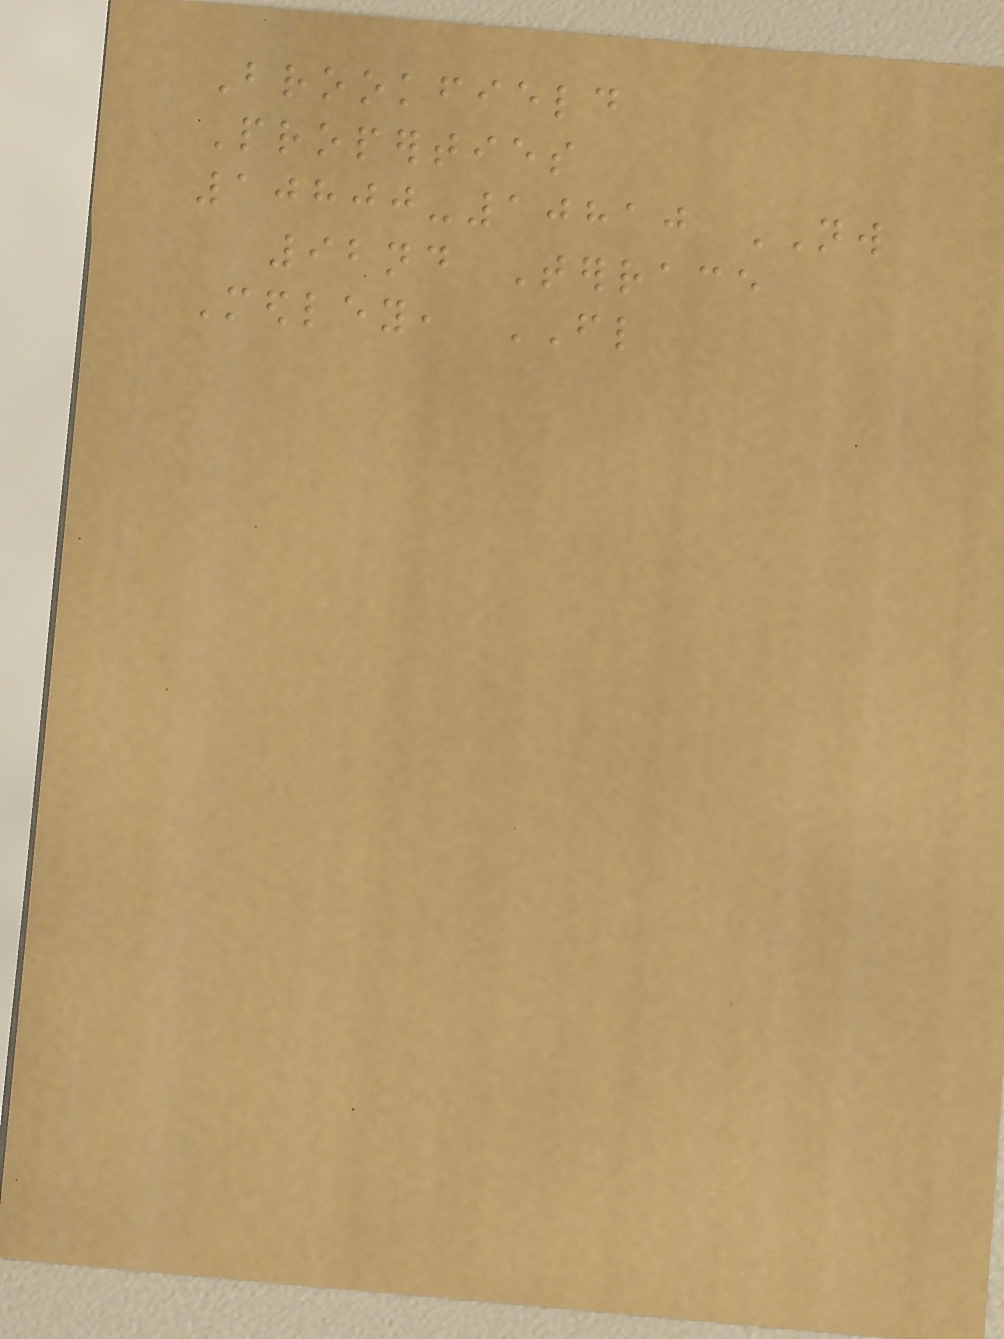Brookfield
Properties
10800-10810 NW
92nd Terrace
Medley, FL
